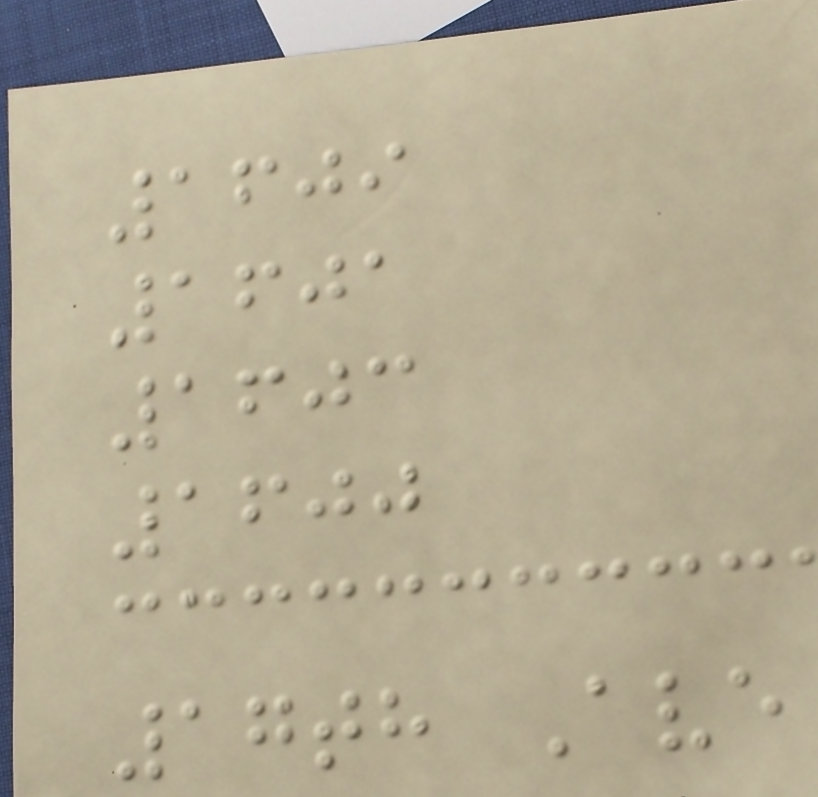1609
1601
1603
1600
17th Ave
